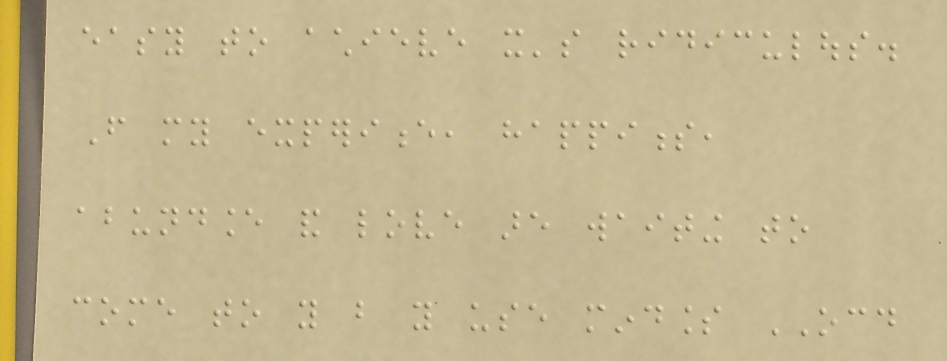easy to achieve it's ridiculous.
From my experience, happiness,
abundance and love are waiting to
come to you but you use mindless OCD
